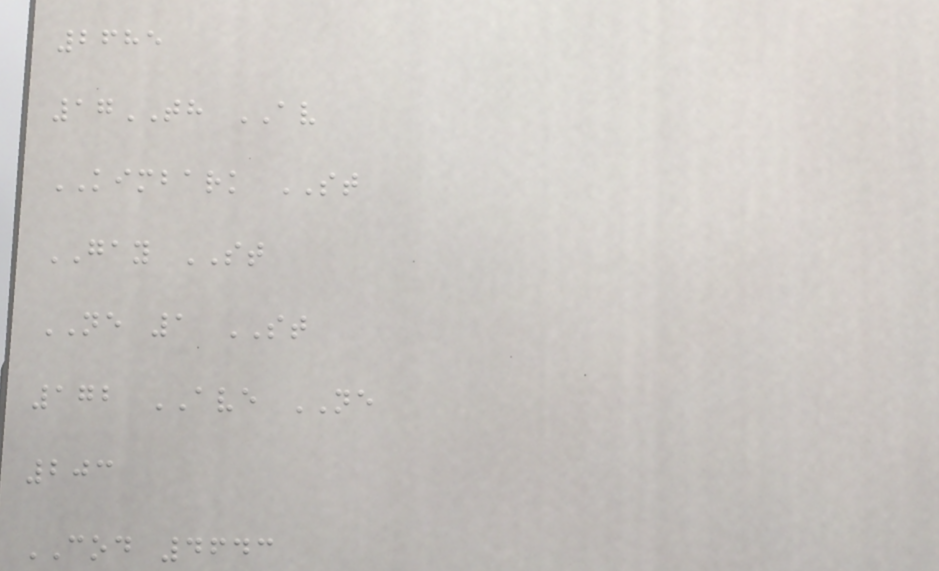2685
17TH AV
KIMBARK ST
GAY ST
NE 1 ST
172 AVE NE
203
COD 4643
